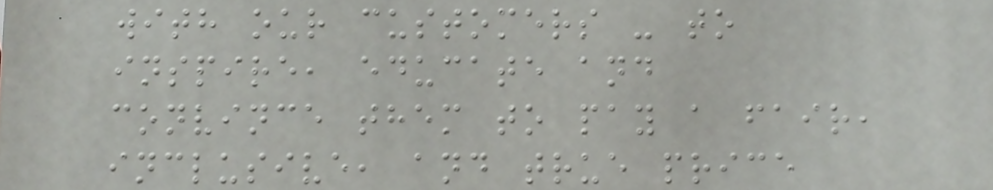with our customers - to
inspire, educate and
convince them to pay a fair,
inclusive, and true price
